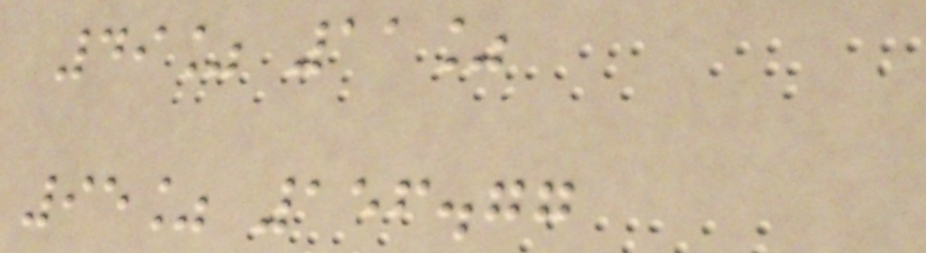49% 11%
95% 156.77
